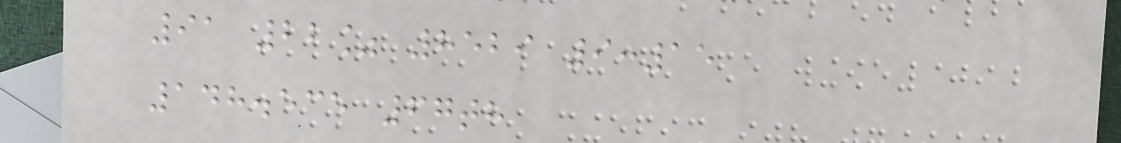91 22% 8529 9:15
148.535 67th
